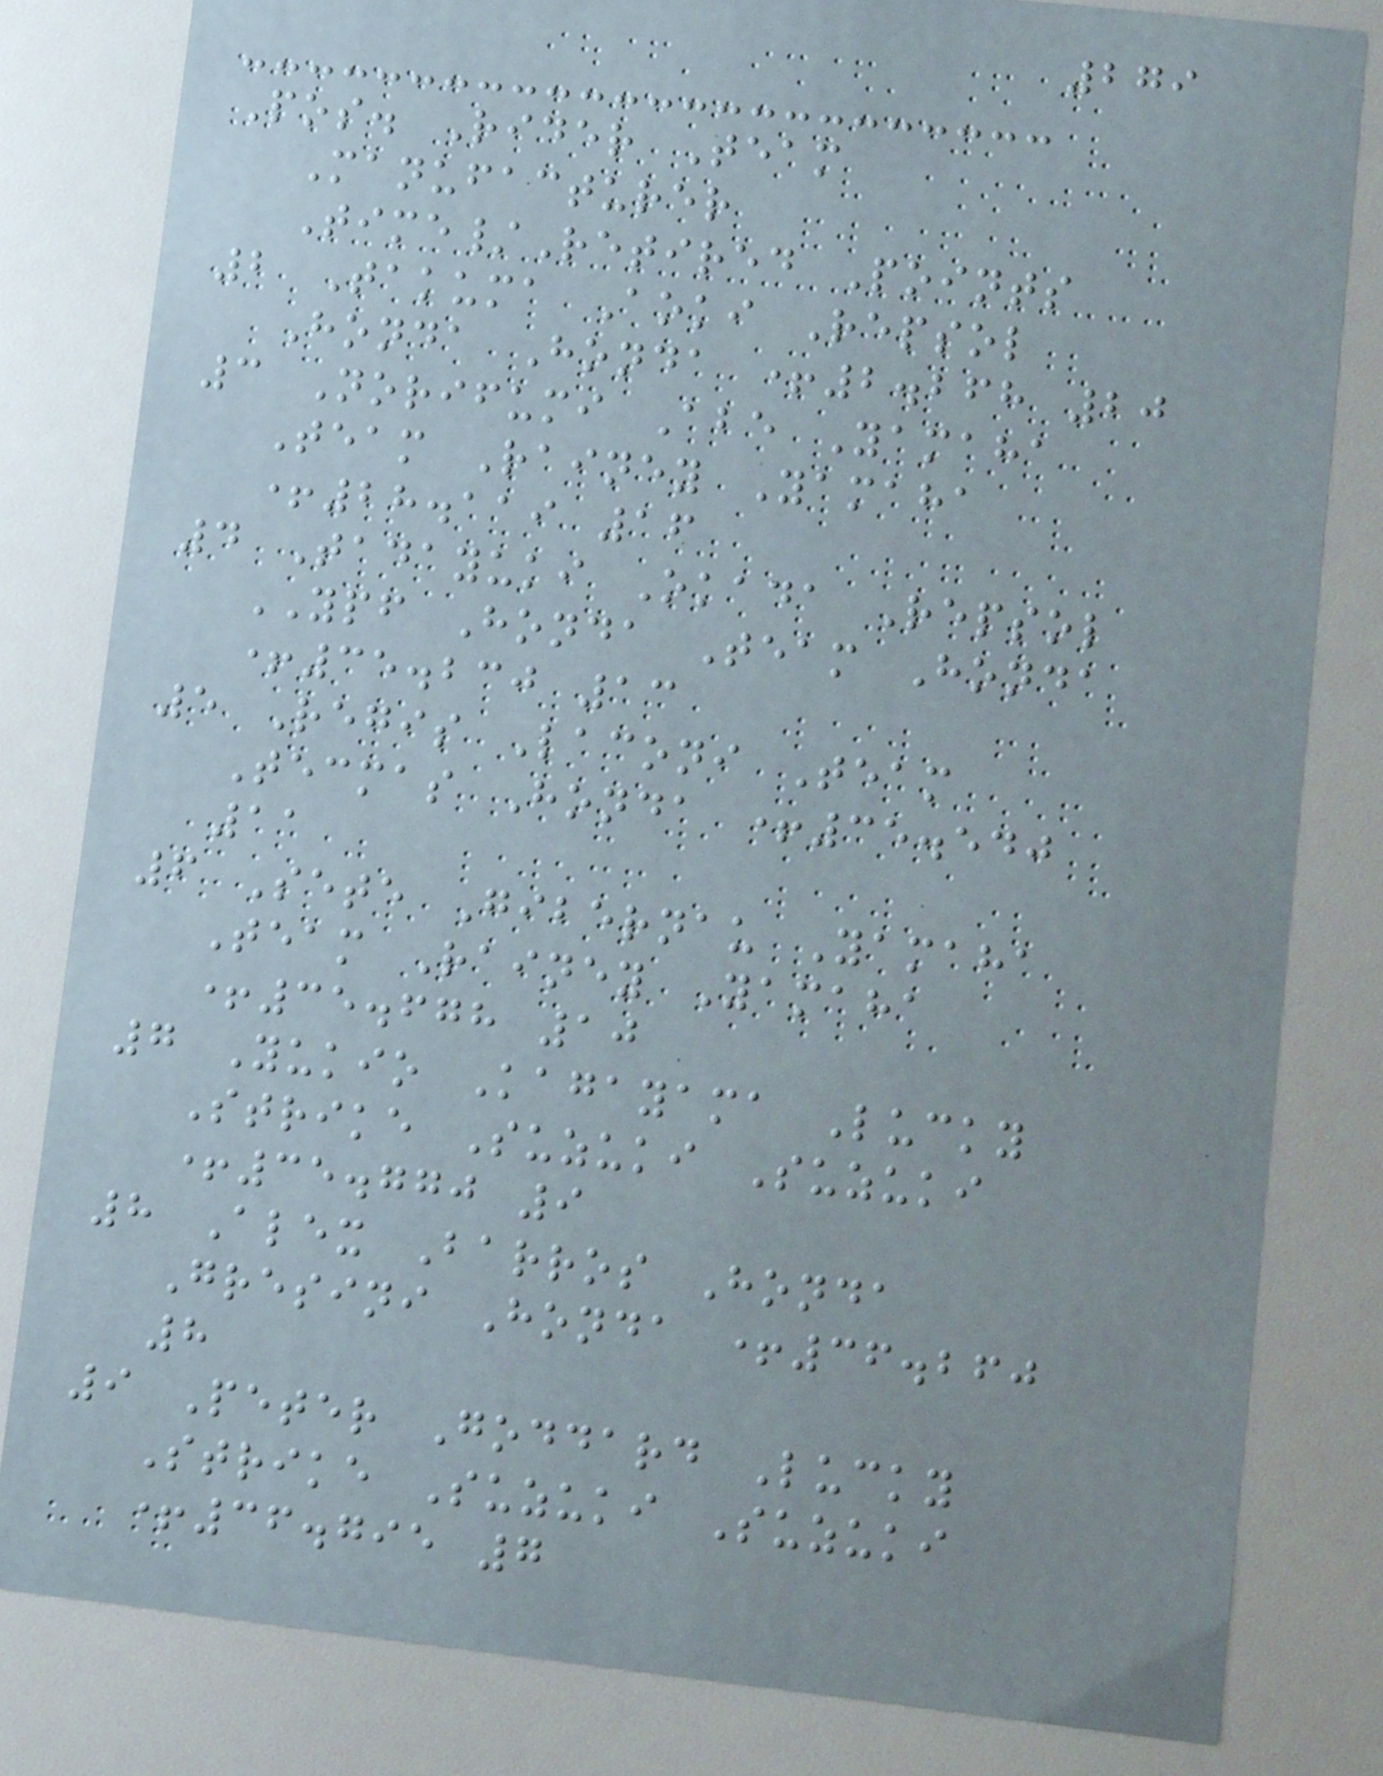279
Pos. Rider Team
Manufacturer
Time/Retired Points
2 Takuma Aoki Repsol
Honda Honda +2.268 20
3 Norifumi Abe Yamaha
Team Rainey Yamaha
+28.119 16
4 Tadayuki Okada Repsol
YPF Honda Team Honda
+35.230 13
5 Regis Laconi Team
Tecmas Honda +35.540
11
6 Sete Gibernau Yamaha
Team Rainey Yamaha
+35.678 10
7 Yukio Kagayama Lucky
Strike Suzuki Suzuki
+35.770 9
8 Alex Barros Honda
Gresini Honda +36.260
8
9 Peter Goddard Lucky
Strike Suzuki Suzuki
+36.795 7
